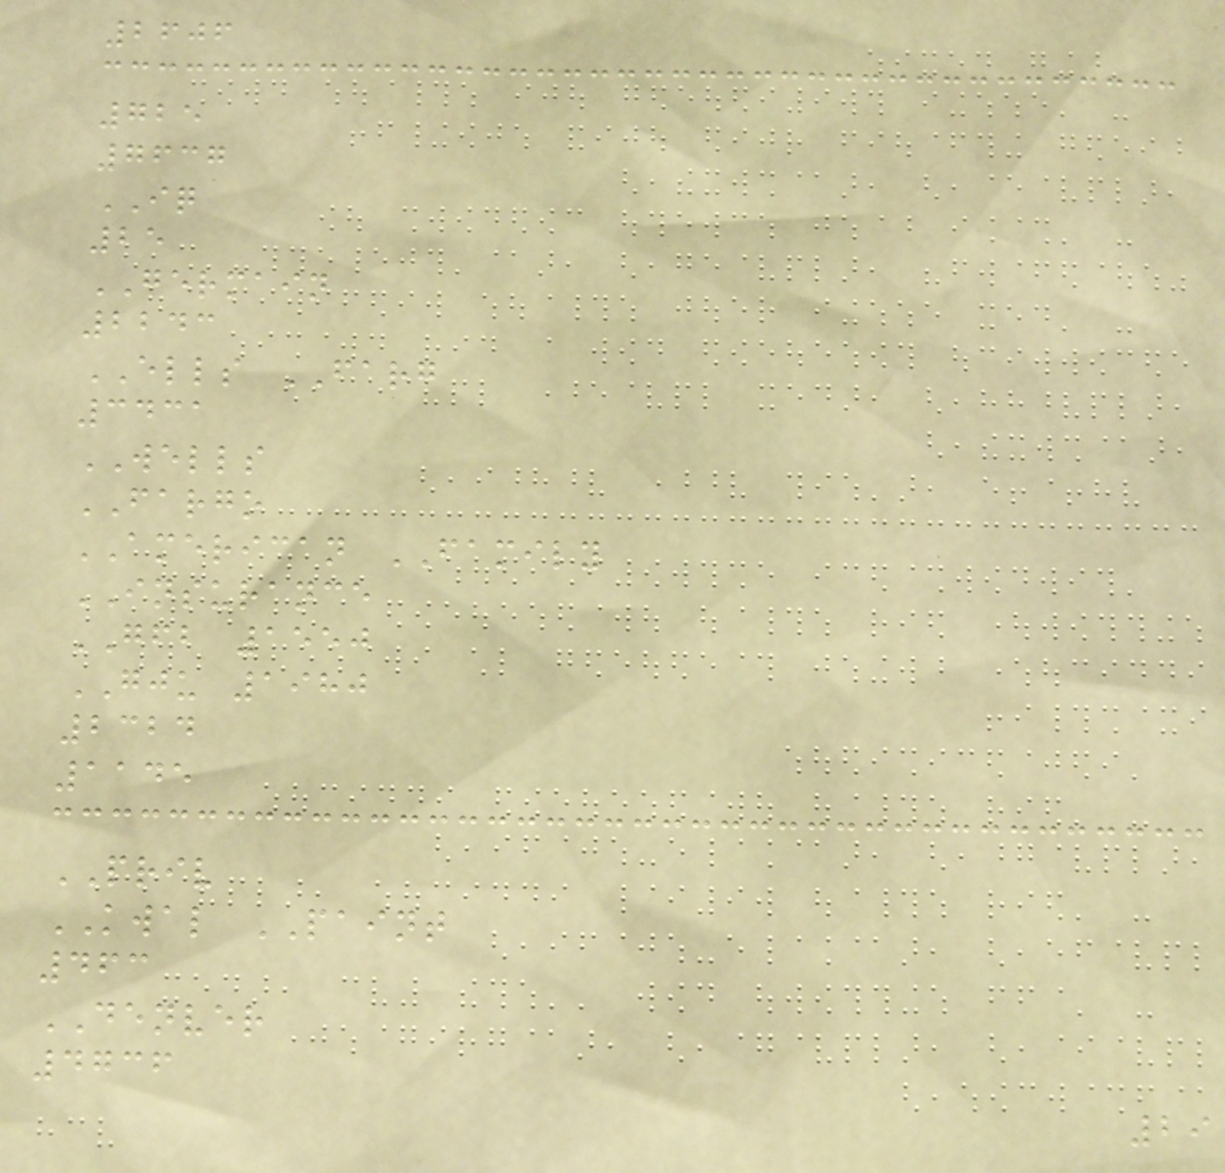2606
725
7637
IQ
25
GERMAIN
2243
ELLS FARG
3431
WELLS
FARGO
AMERICAN FAMILY
INSURANCE
GFB 1550
GJU 1980
2324
1145
PRIV
KWAL PAINT
463
DENVER
4736
29
